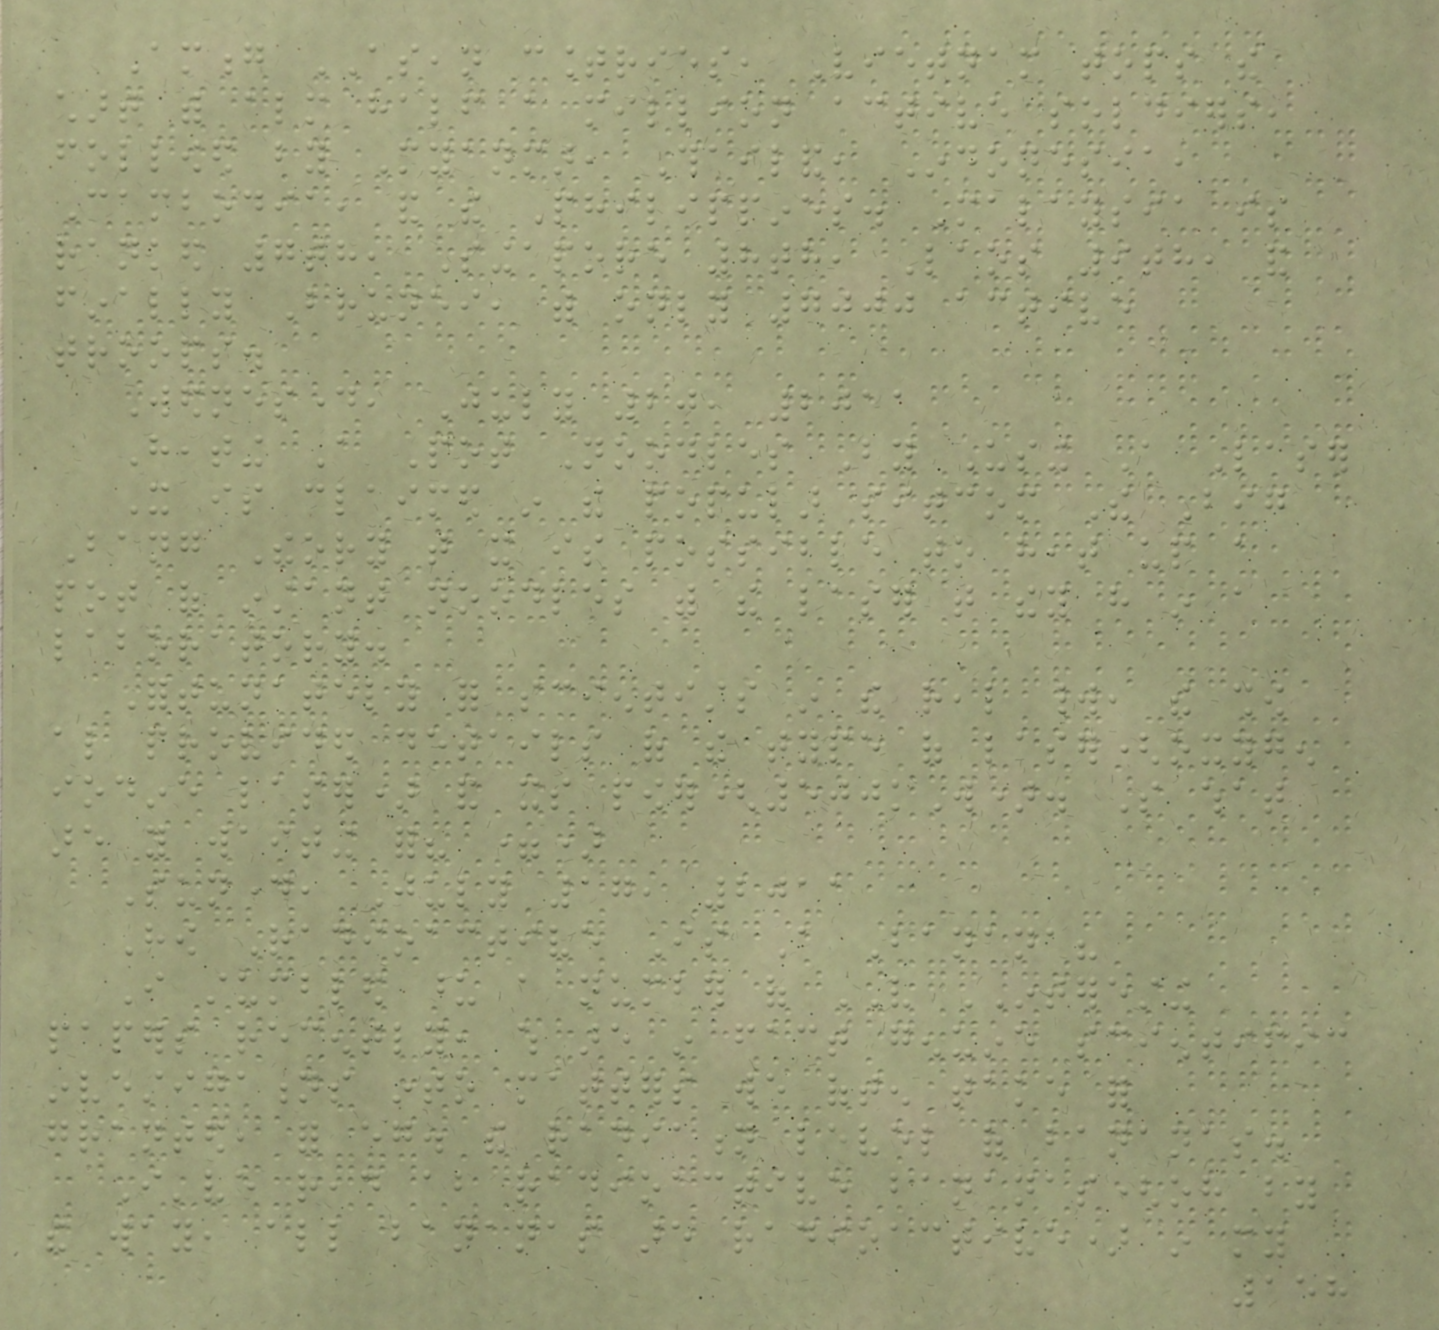Among ASEAN countries, Vietnam tops the
chart with almost half a million active soldiers,
followed by Myanmar, Thailand, Indonesia,
Cambodia, and the Philippines. Malaysia is
ranked 7th, Singapore 8th, Laos 9th, and
finally Brunei, with only 7000 active
troops.
Wednesday, July 20, 2011
Heating A Pot Noodles By Using A Laser
It is claimed in the popular sitcom The Big
Bang Theory that it is possible to heat up a
pot of instant noodles with the laser that they have in a
laboratory.
Fortunately for scientists in the real world, the show
also provided details of the type of laser(oxygen
iodine laser) and its power(500kW). So what
are you waiting for? =)
Sunday, July 17, 2011
How Radioactive Is A Banana?
I stumbled upon a number of VERY INTERESTING
papers recently, which are in fact genuine scientific
investigations into matters we often take for
granted, for eg. the radiation level of bananas.
I've read about radioactive bananas(oh by
the way, all bananas are radioactive) in my
158
